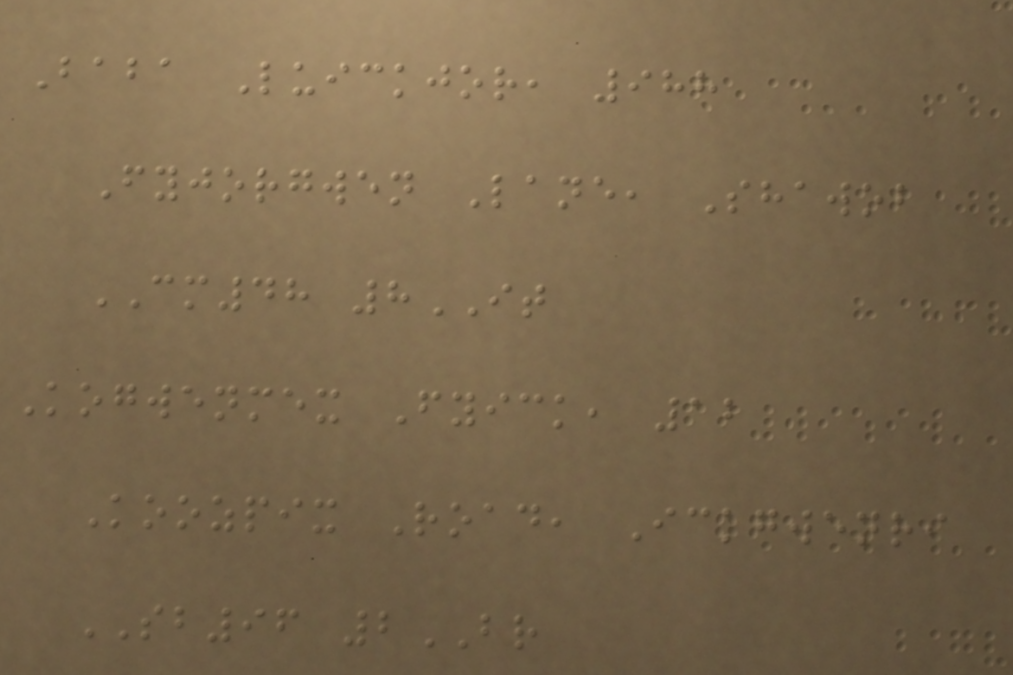Baba Luickjor, 988
Fyjorgwen Lane, Shawob
CM48 8IT
Kogwenmex Fyick, 12
Koozpix Road, Ickgwenri
SB96 2BR
